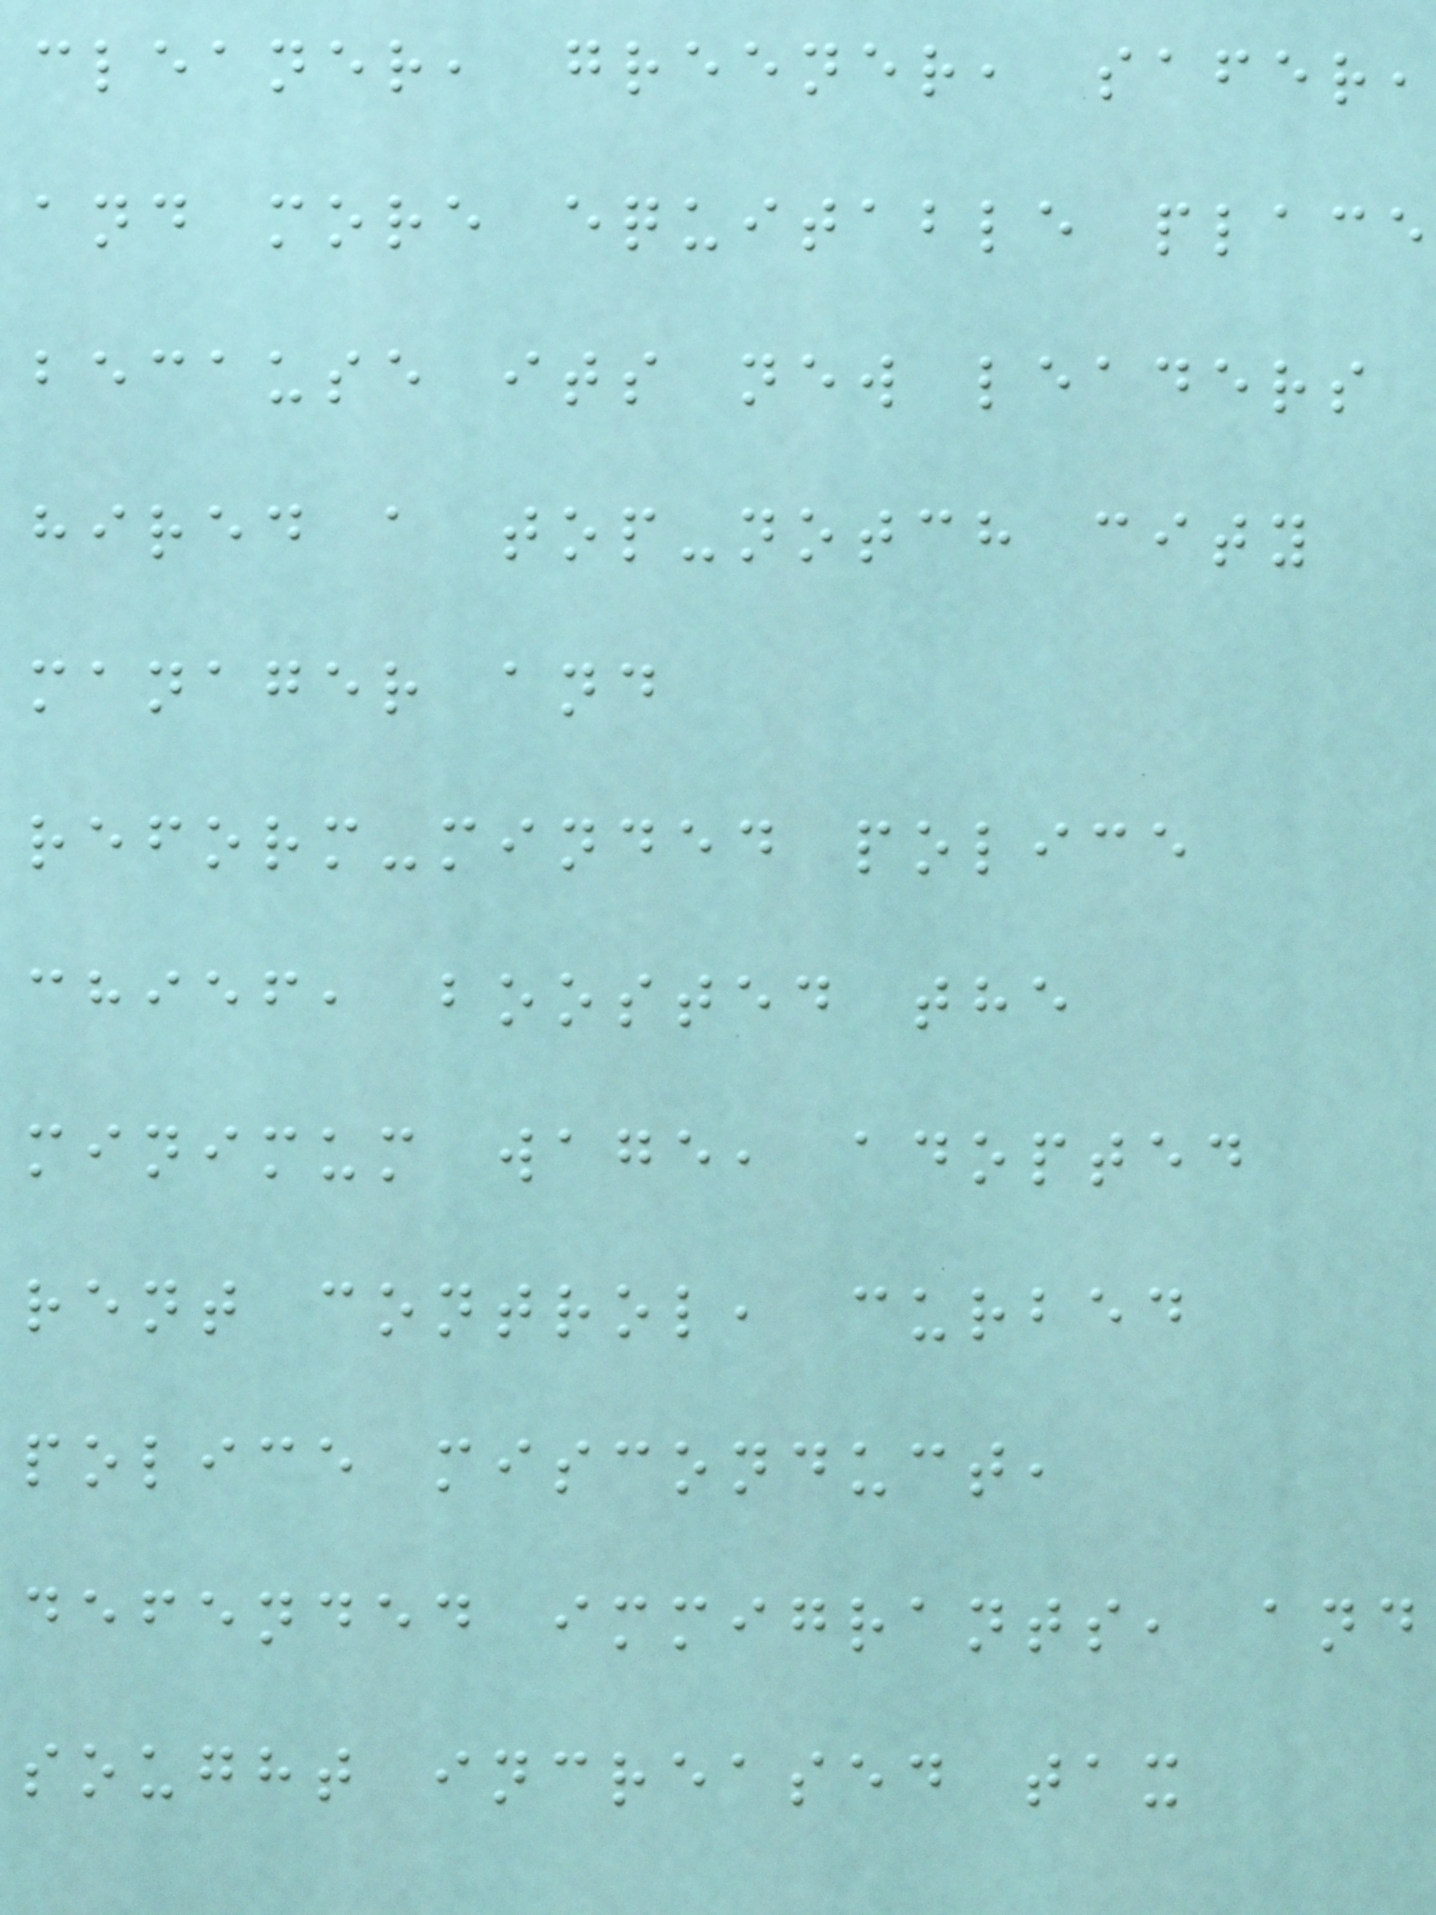cleaner, greener, safer,
and more equitable place
because its new leaders
hired a top-notch city
manager and
reform-minded police
chief, boosted the
minimum wage, adopted
rent control, curbed
police misconduct,
defended immigrants, and
sought increased tax
